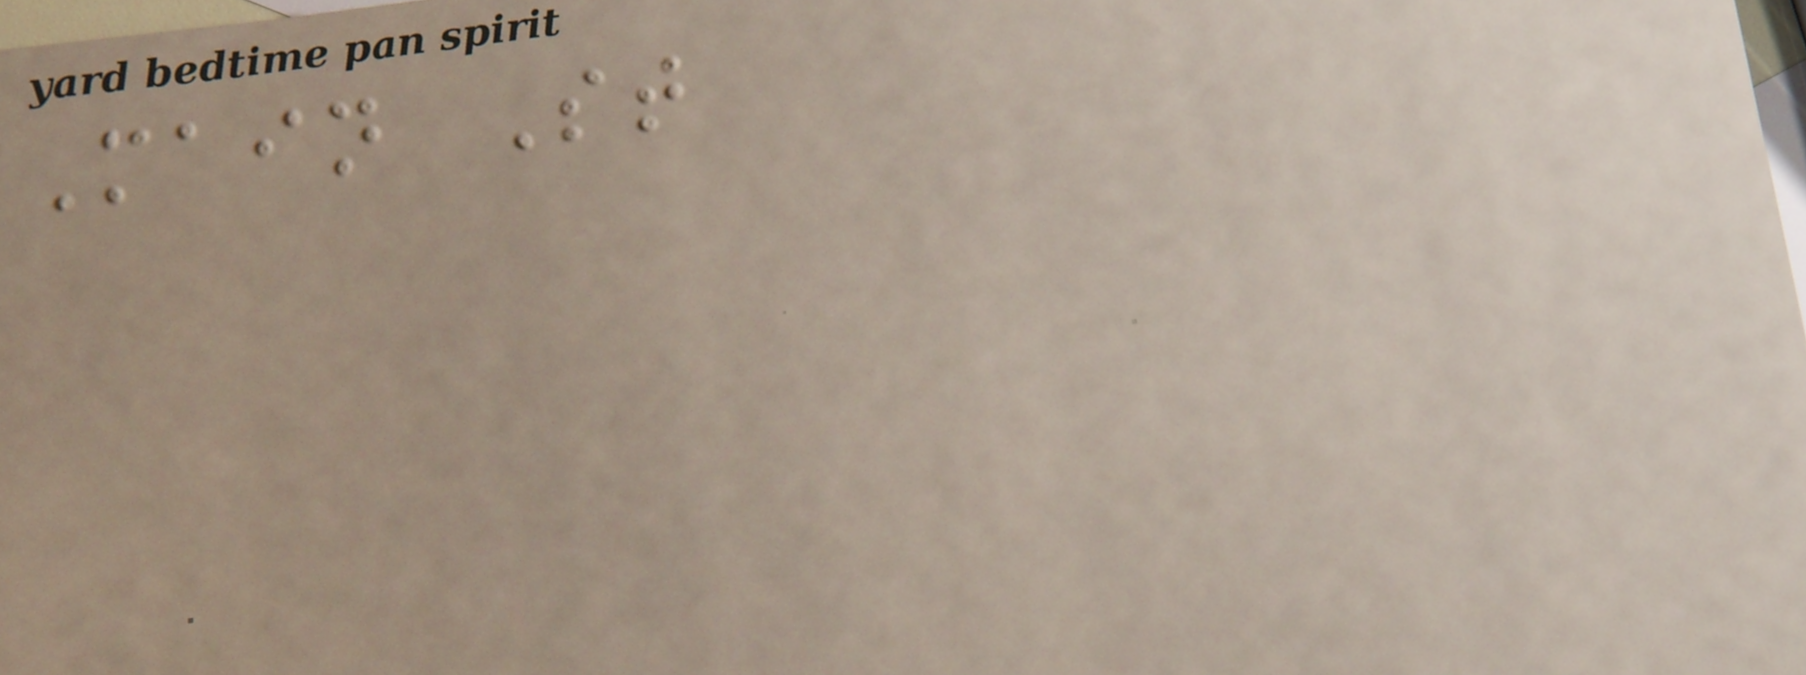Main St
